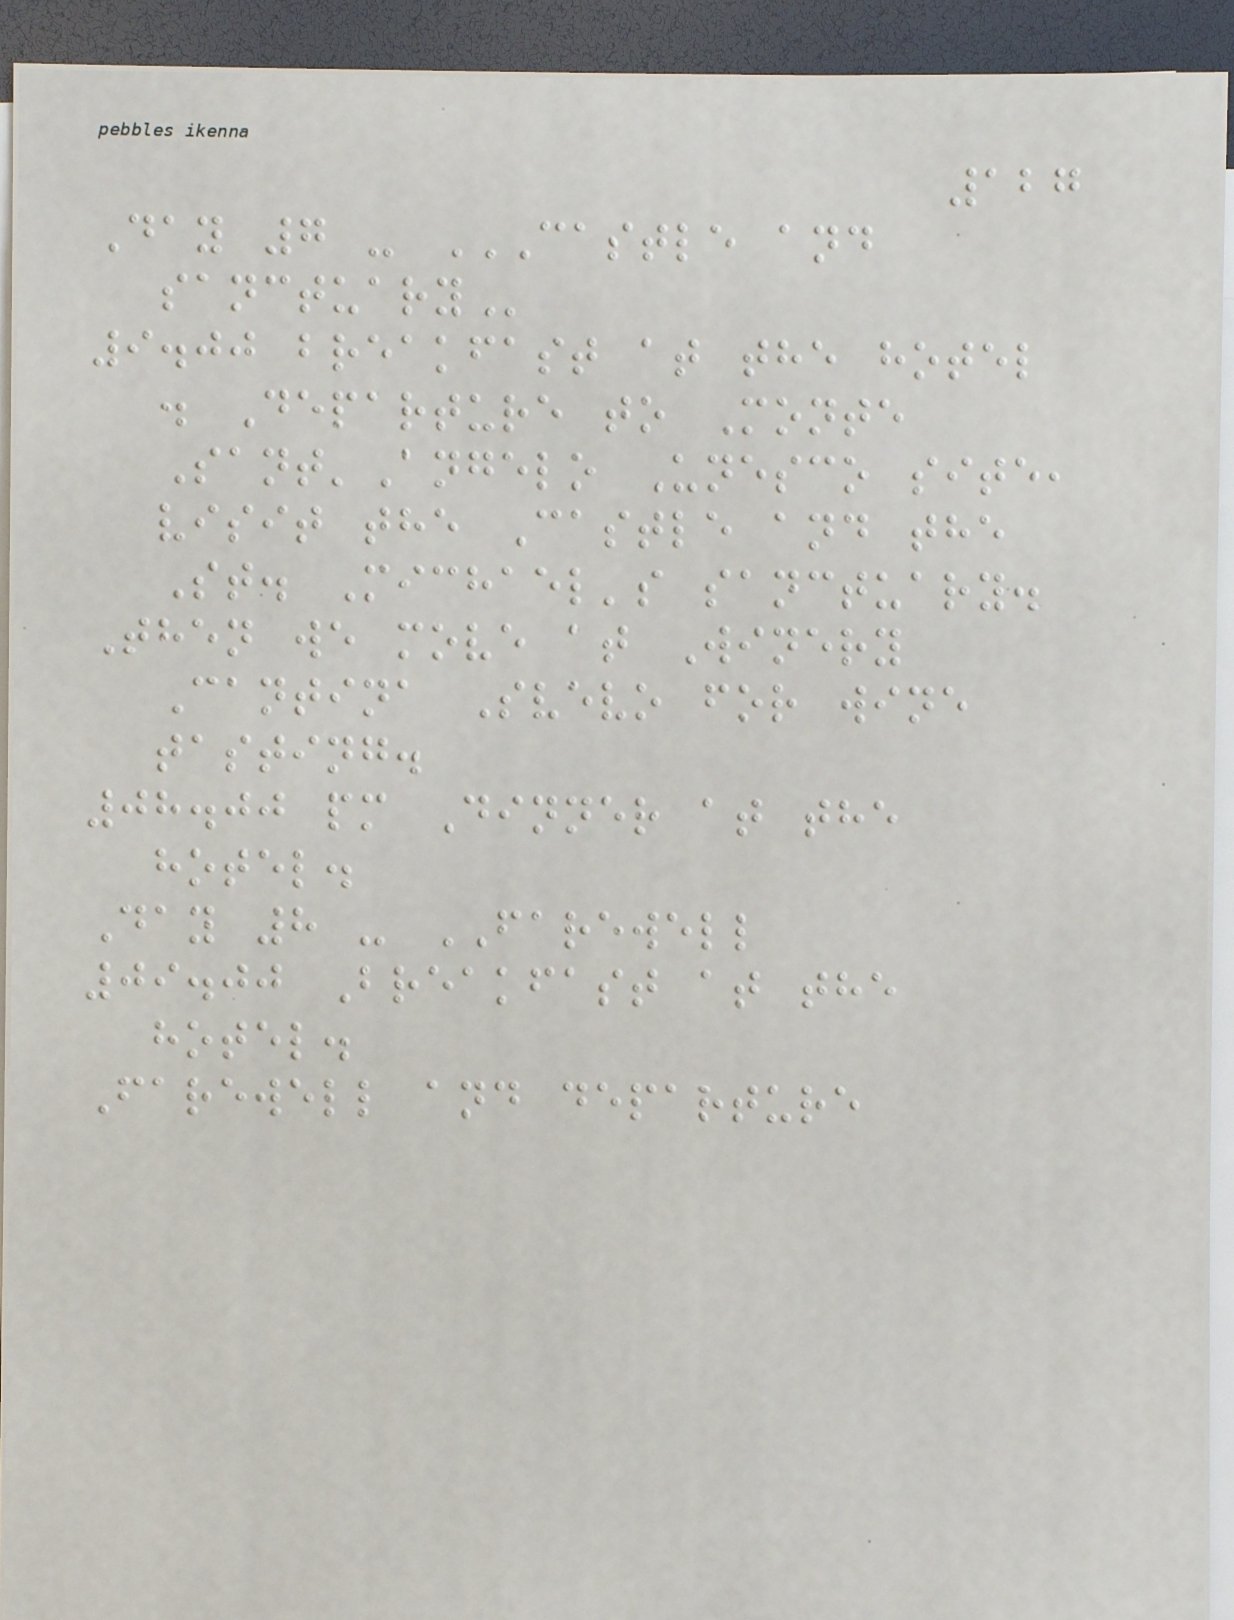127
Day 7 - CASTLE AND
SANCTUARY
9.00 breakfast at the hotel
. Departure to Monte
Sant'Angelo Unesco site,
visit the Castle and the
St. Michael's sanctuary.
Then we move at Winery
Cantina Svevo for wine
tasting.
08.00 pm Dinner at the
hotel.
Day 8 - FAREWELL
09.00 Breakfast at the
hotel.
Farewell and departure
